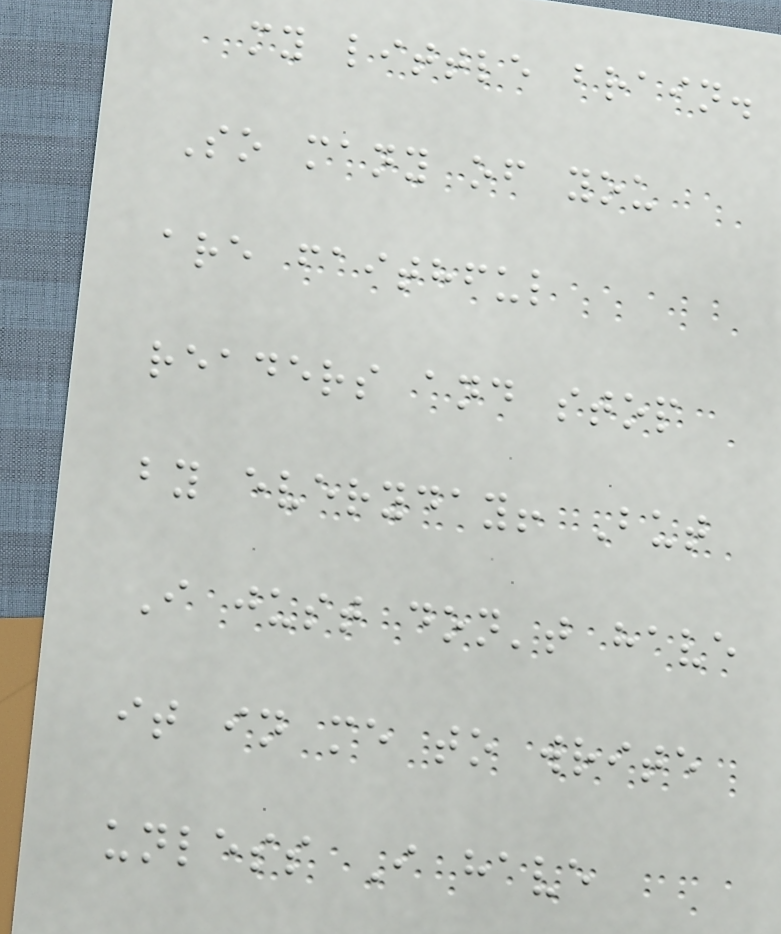my little brain.
So many of you
are faithful
readers and stop
by everyday! But
I just don't have
it in me to write
unless I have
